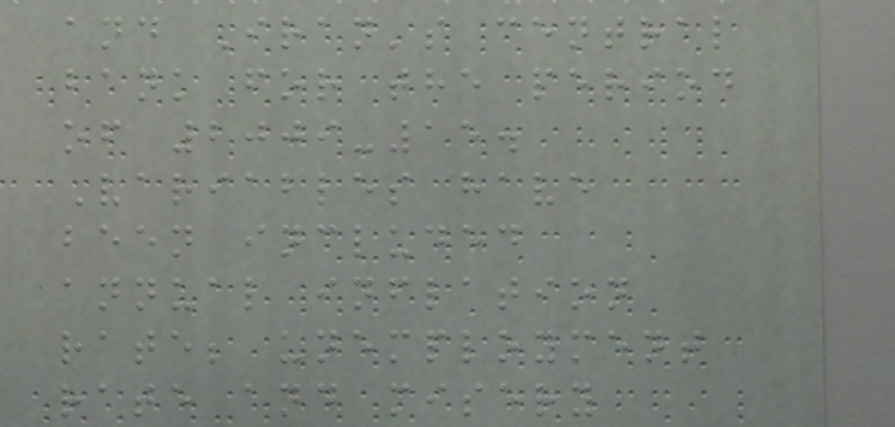and Iran's central
bank for the period
of 2009-15.
Variables have
been included
annual inflation
rate; unemployment
rate and misery
